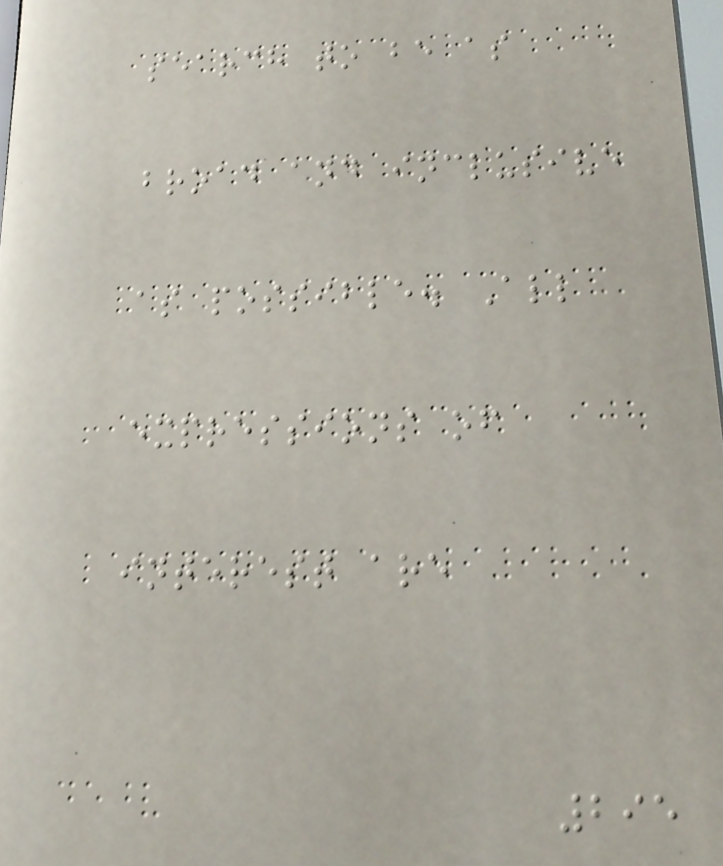search to be as
broad and inclusive
as possible. All
expressions of
interest are
295
